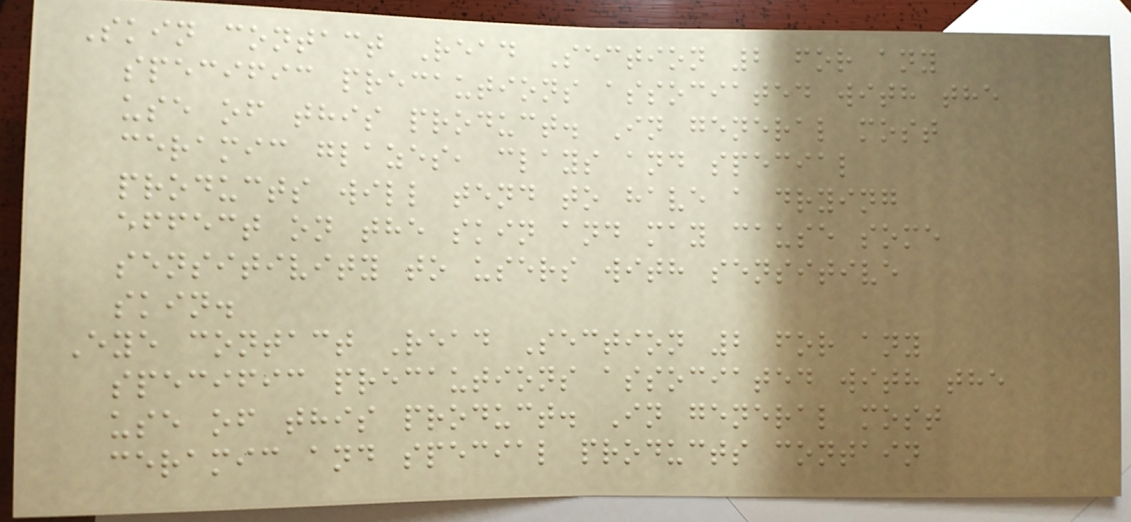Skin contact Read Section 2 for any
specific precautions associated with the
use of this product. In general most
ceramic glazes, clays and special
products will tend to have a drying
effect on the skin and may cause some
sensitivity to users with sensitive
skin.
Eye contact Read Section 2 for any
specific precautions associated with the
use of this product. In general most
ceramic and special products contain
